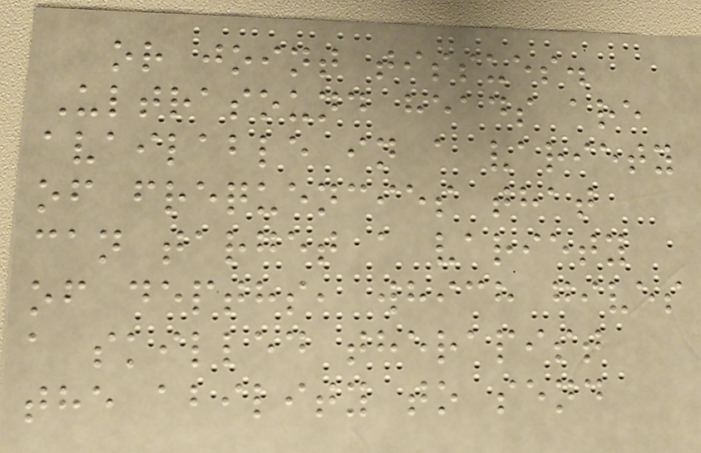or joint tissues.
Ultrasound heads are
available in a variety
of frequencies that
can target a variety
of depths, which gives
a skilled therapist
the ability to send
